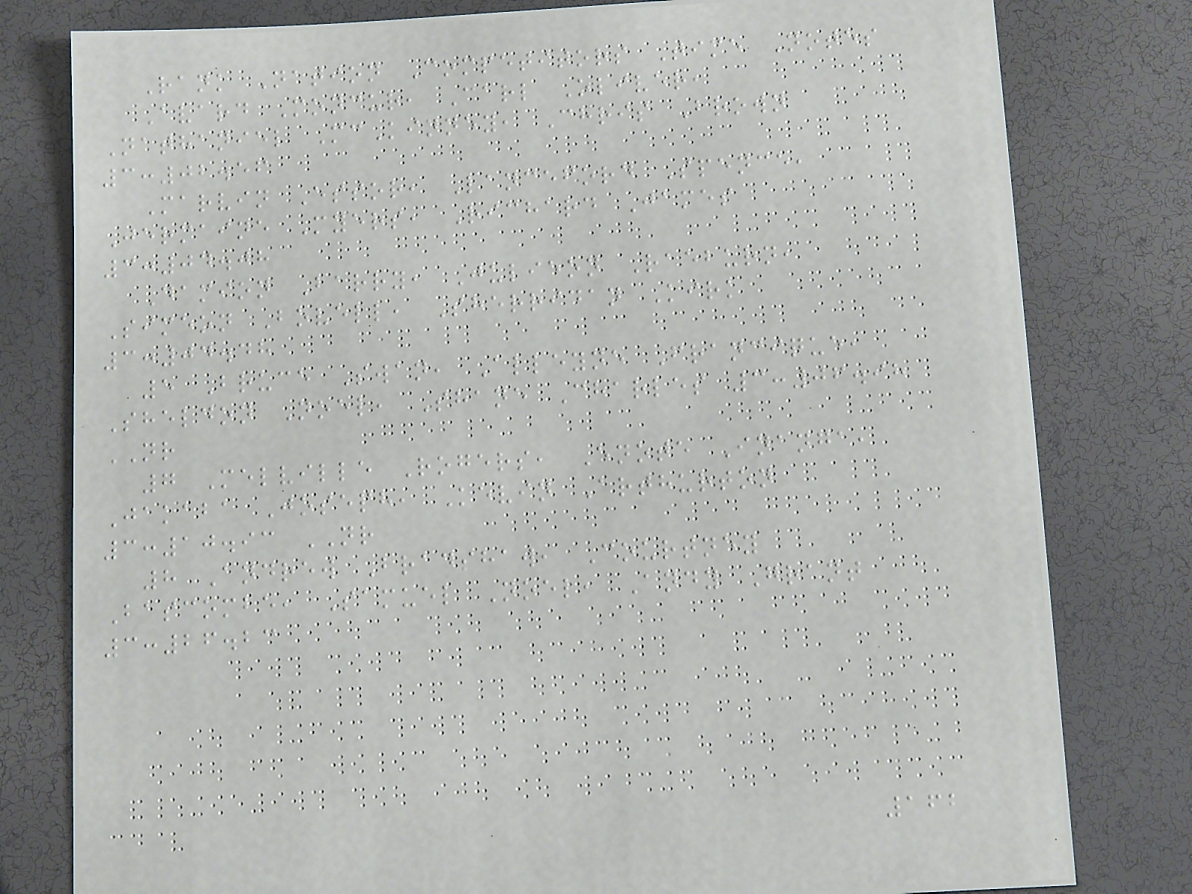Rank Nation Competitors Time Notes
Avard Moncur, Carl Oliver,
Nathaniel McKinney, Chris Brown
3:02.56
Marvin Essor, Lanceford Spence,
Jermaine Myers, Richard James
3:04.08
Damion Barry, Julieon Raeburn,
Simeon Bovell, Sherridan Kirk
3:04.48
5 Bruce Swan, Alleyne Francique,
Sheldon Noel, Shane Charles 3:06.98
NR
7 Melville Rogers, Enote Inanga,
Jakaba Joseph, Kevin Arthurton
3:10.93 NR
8 Andrew Bradshaw, Courtney
Bascombe, Samuel Noel, Andy Grant
3:26.23
162
